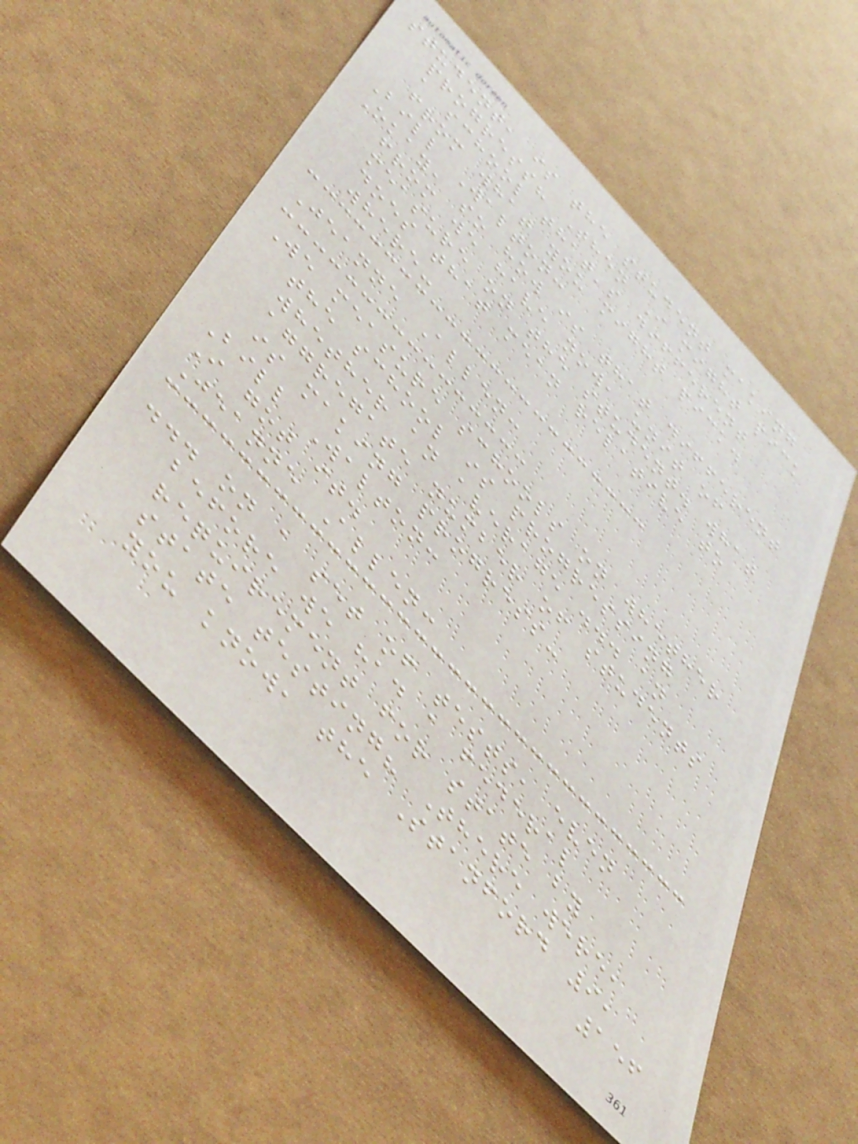student, is the student making
progress? Then I might pick
a school that's different
from what you might pick.
Bill Walton:
Okay, so how is that different
from we have now, unit of
measure on the student. what
does that mean relative to
where-
Jeanne Allen:
We measure schools on whether
the school is progressing
whether an average ... an
aggregate number of students
is making progress-
Bill Walton:
I got it.
Jeanne Allen:
... on a set of tests, even
before we had a federal
requirement for state by
state testing? There were,
you know, the Stanford 9,
156
